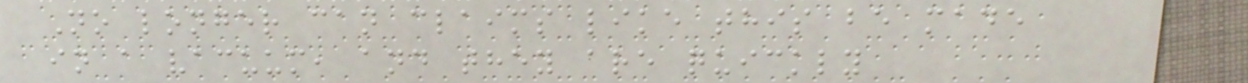No longer can claims like this be made
in a vacuum, and they are quickly
